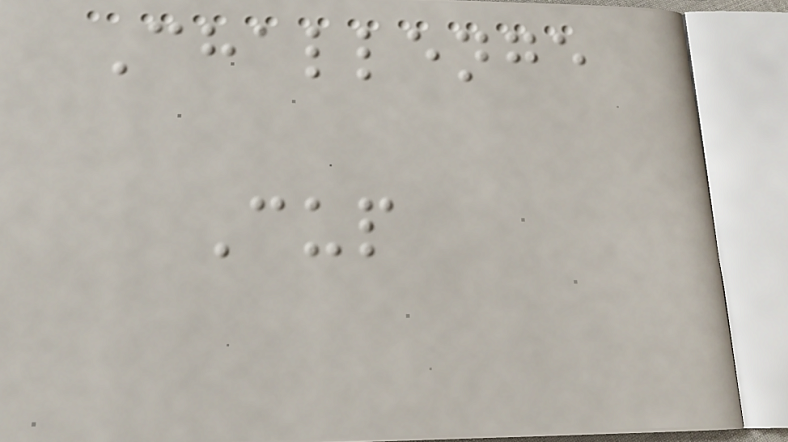Challenge
Cup
